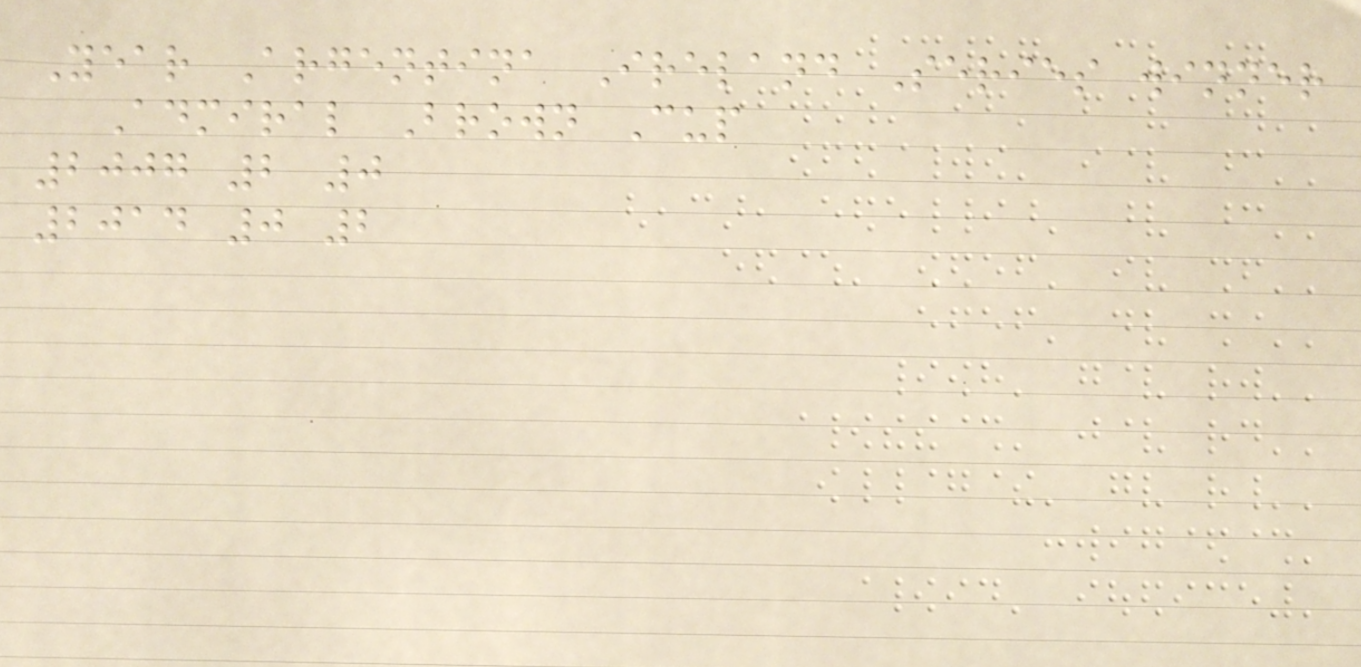Year Argentina Ireland Series winner
Admiral Brown Cup
2007 2 0
2014 0 2
